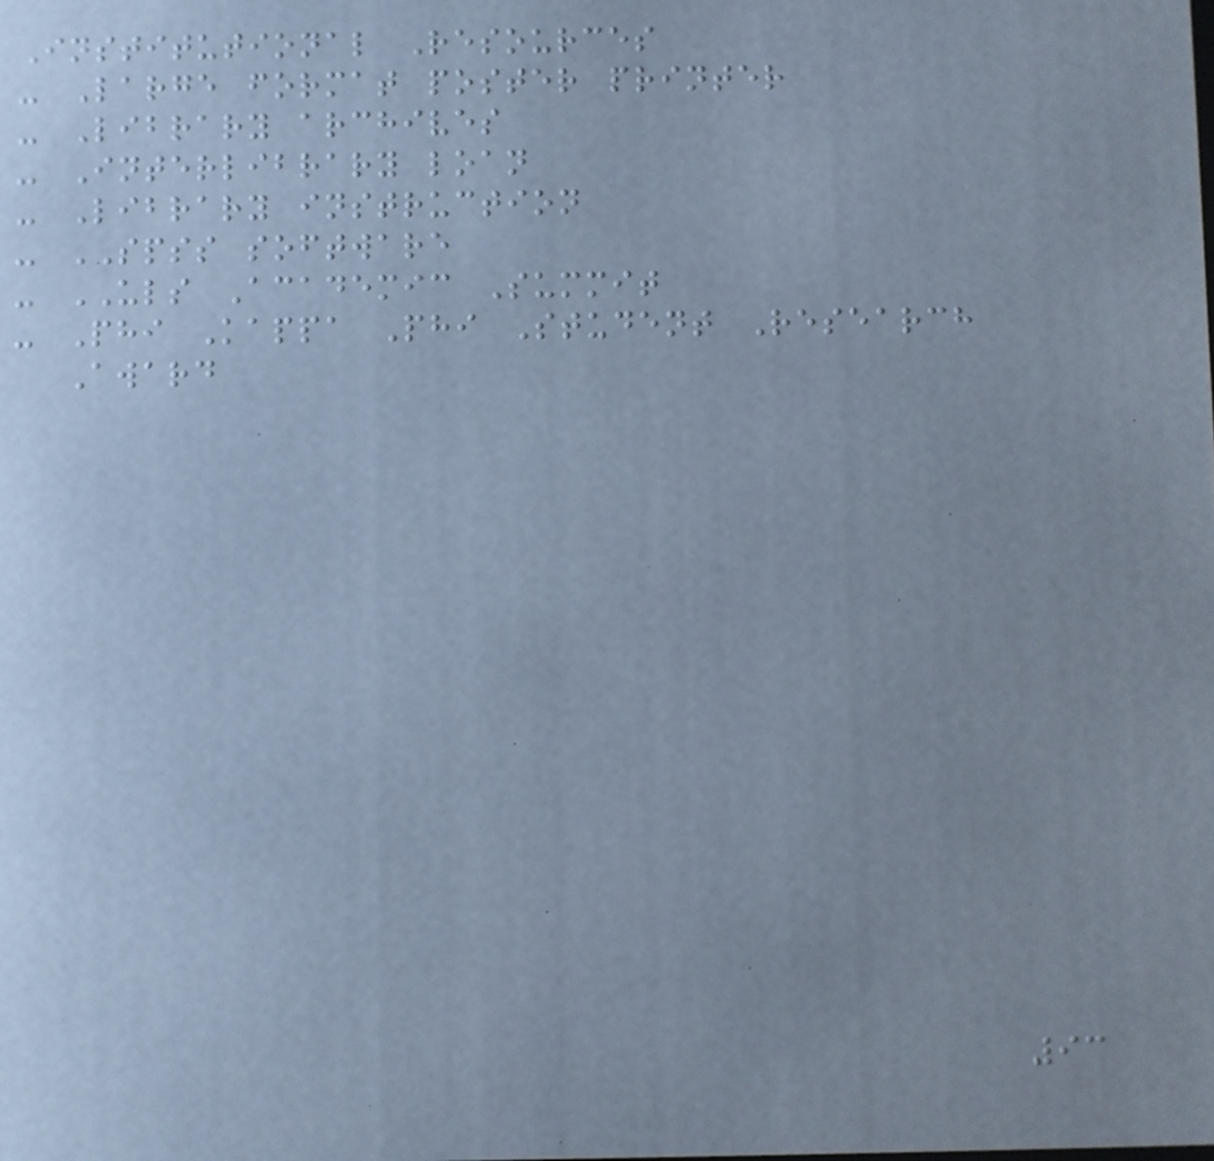Institutional Resources
- Large format poster printer
- Library archives
- Interlibrary loan
- Library instruction
- SPSS software
- ULS Academic Summit
- Phi Kappa Phi Student Research
Award
93
